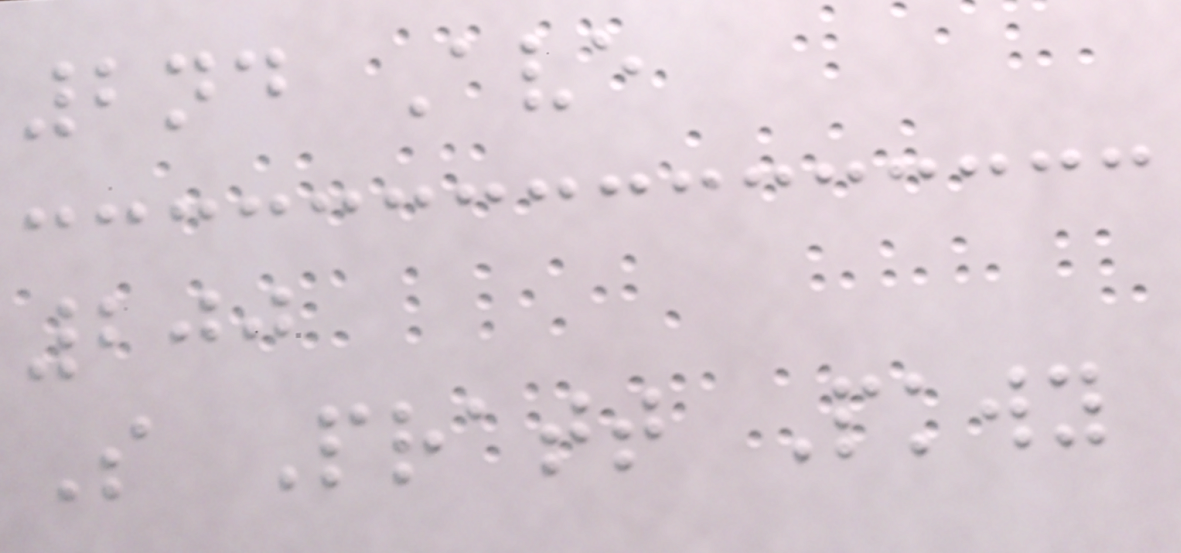2nd Ave
200
S Pratt Pkwy
